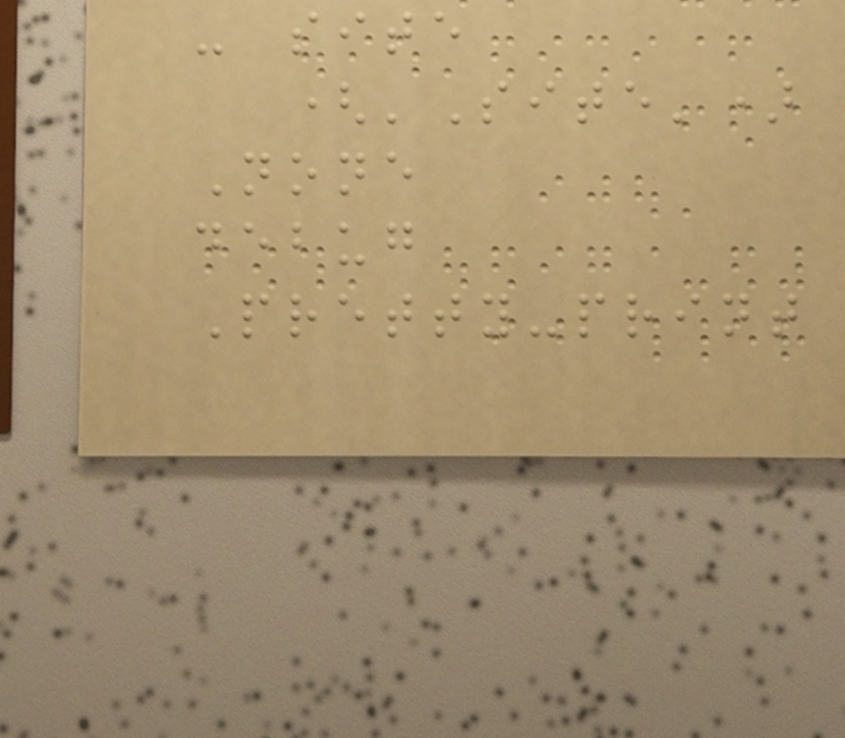- site
('Site')
None
debug
Pretty-print
